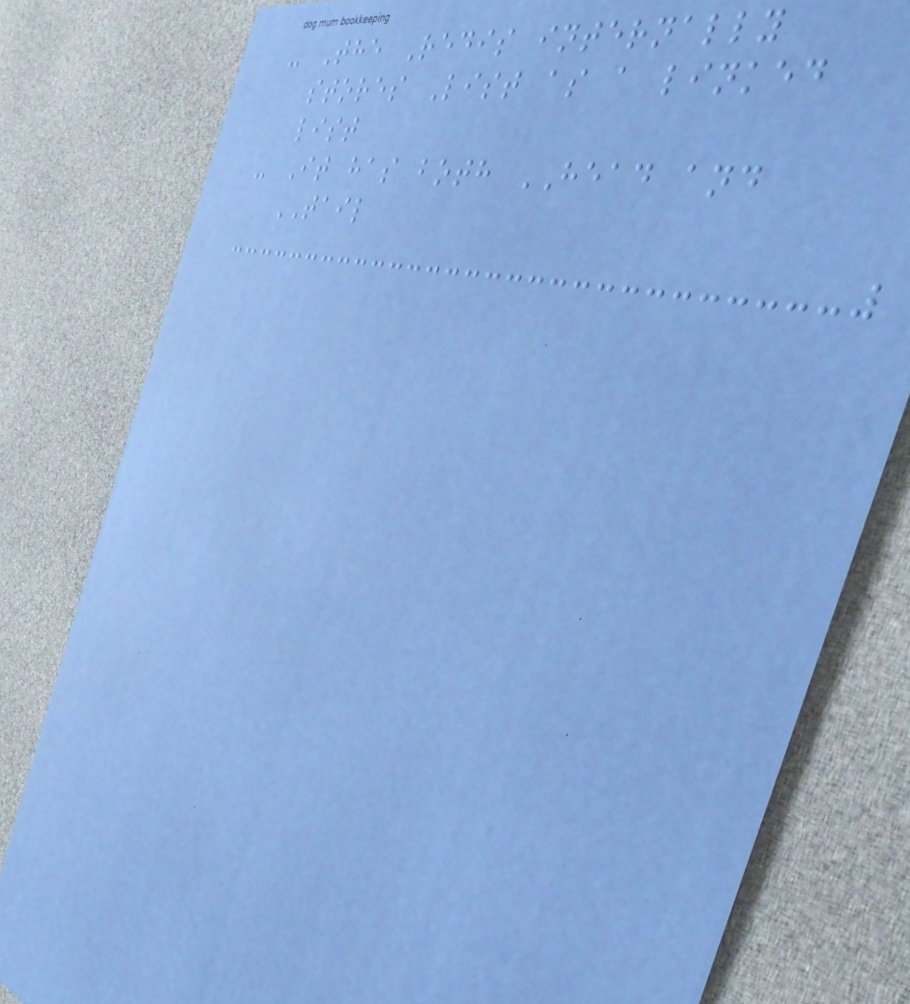- The Redis internally
stores List as a linked
list
- It has both HEAD and
TAIL
